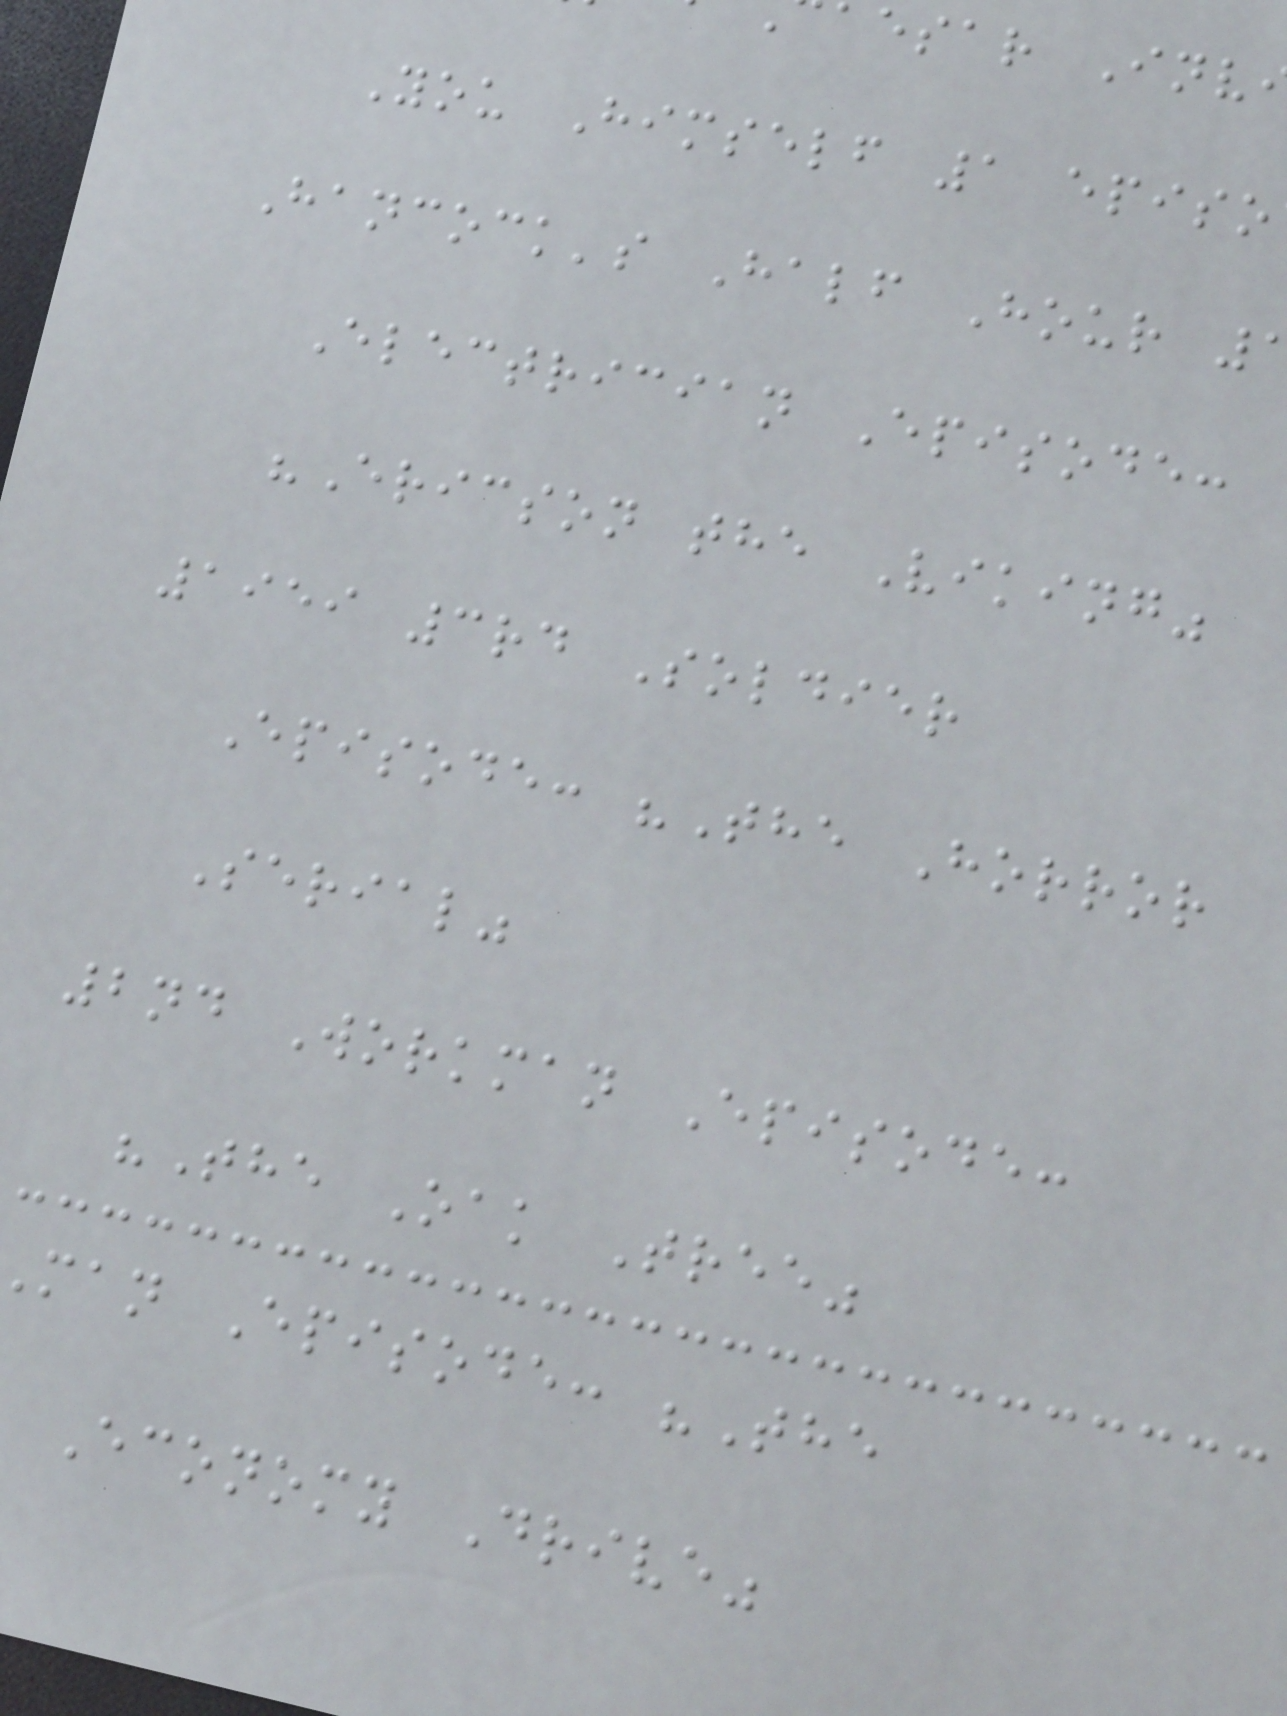esar Inv
You Himself 1 episo
Hancock's Half Hour
Electrician Episode:
"Ericson the Viking"
1959 3rd Soldier
Episode: "The Horror
Serial"
2nd Workman Episode:
"The Oak Tree"
man Episode: "The
Economy Drive"
